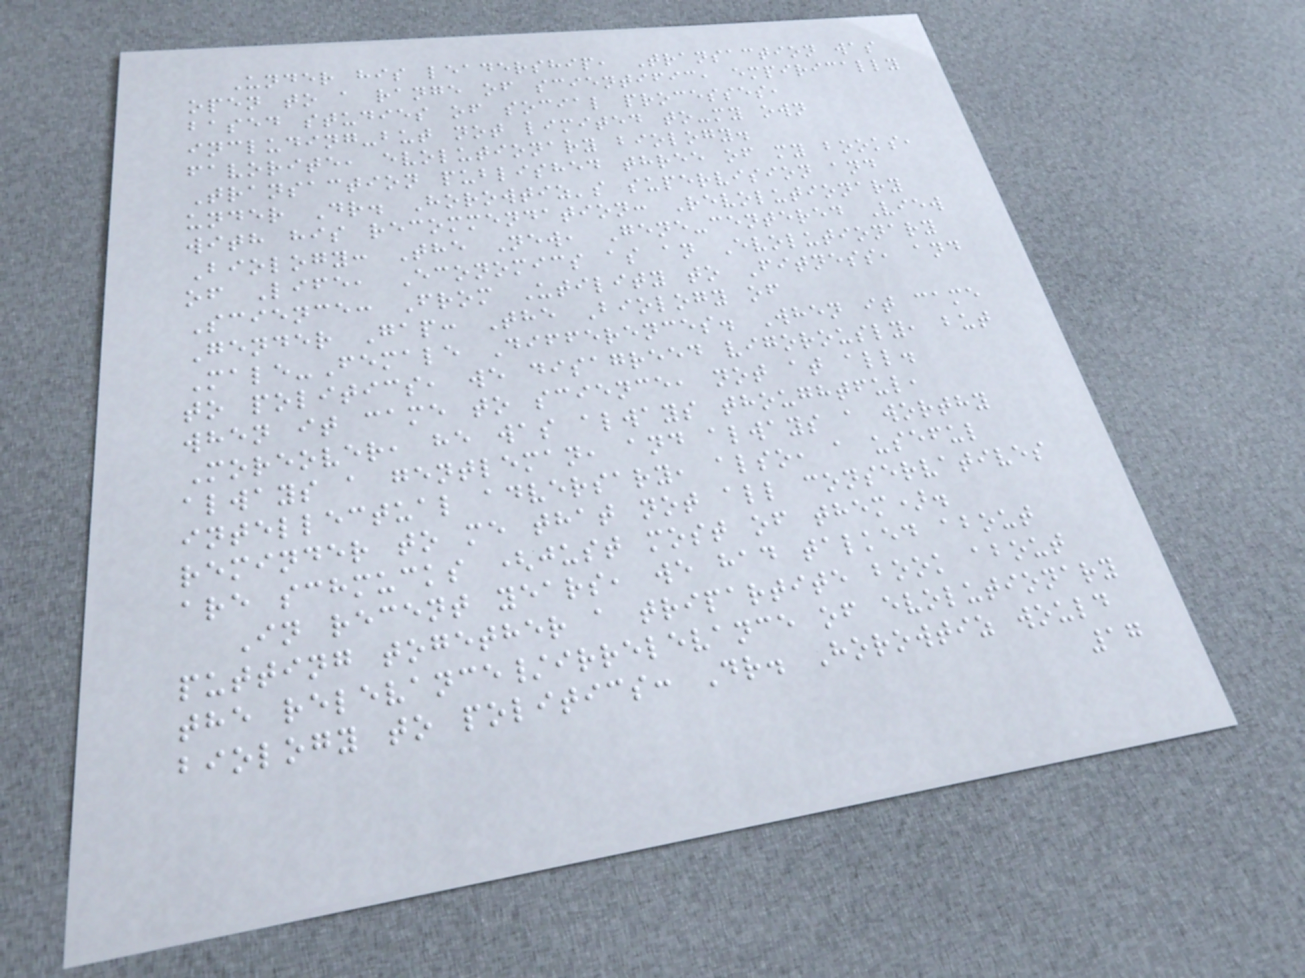Under his leadership, Transaction was
open to a range of scientific, empirically
based studies of social processes,
including-but not limited to-my own
favorite, evolutionary biology.
Transaction published three of my books,
under Dr. Horowtiz's supervision and
with his recommendation: Revolutionary
Biology: The New, Gene-centered View
of Life, Economics as an Evolutionary
Science: From Utility to Fitness, and
Gender Gap: The Biology of
Male-Female Differences. When it came
to politics, we disagreed vigorously, but
when it came to science, not at all.
Moreover, he was always thoughtful,
always a gentleman, and always a worthy
intellectual adversary, also, a useful
reminder to me that not all conservatives
are schmucks (just most of them).
In recent years, we had talked about
putting together a tripartite book about
the relevance/irrelevance of evolutionary
biology to politics: Dr. Horowtiz would
17
